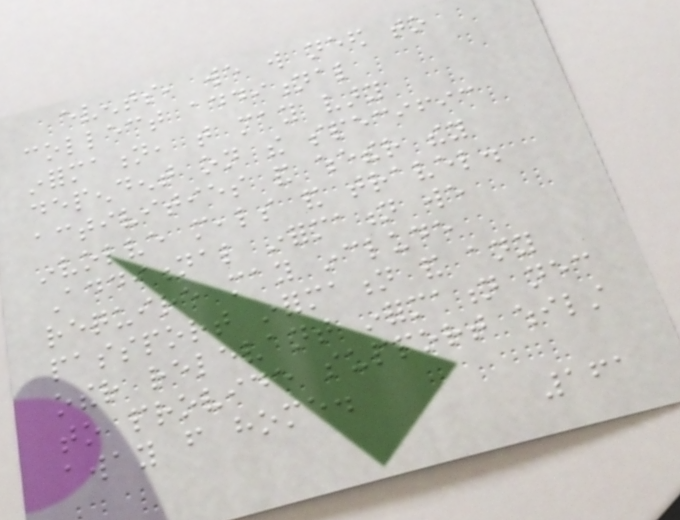events, we will need to
collect additional
information, that may vary
dependent on the specific
activities and whether they
involve meals and travel.
Additional information we
require may include
passport information and any
other relevant information necessary
to provide support whilst
away from home.
161
